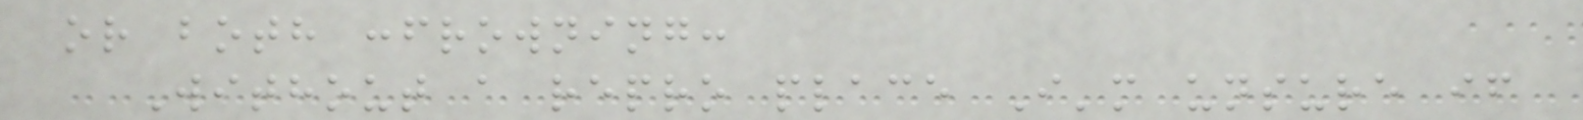or both :frowning:
Without a repro place I'm unsure if
